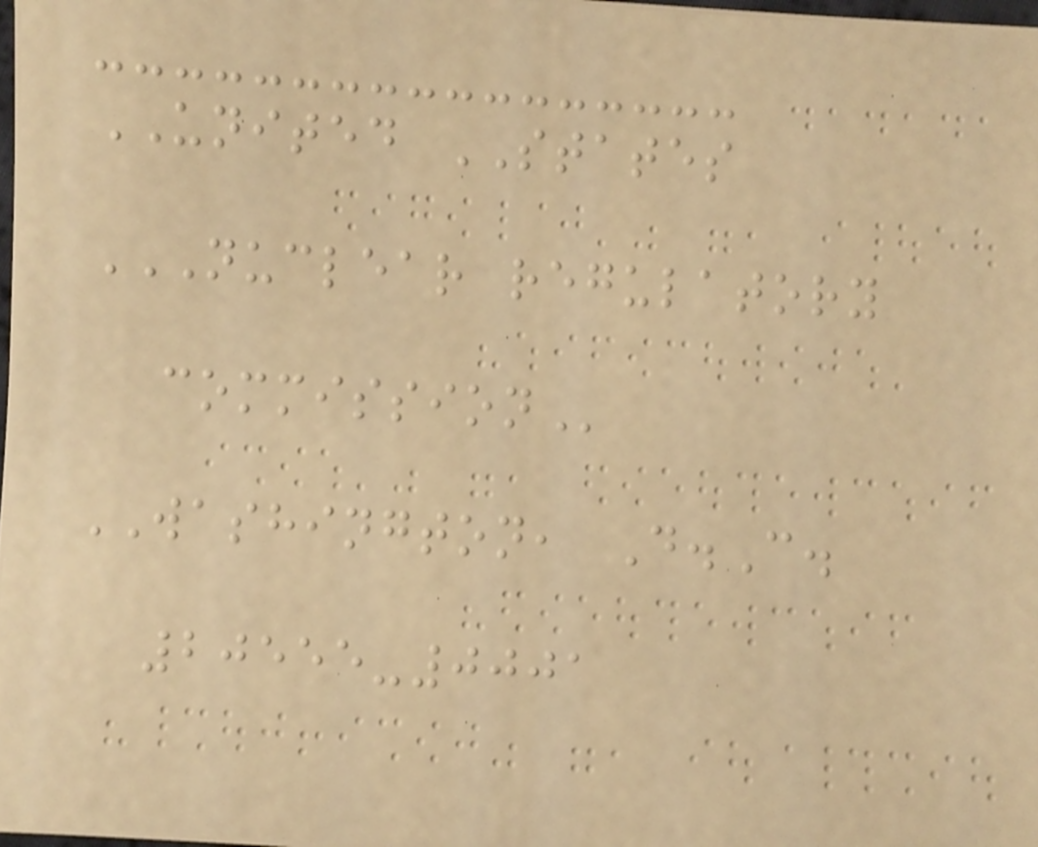UNITED STATES
NUCLEAR REGULATORY
COMMISSION
WASHINGTON, D.C.
20555-0001
